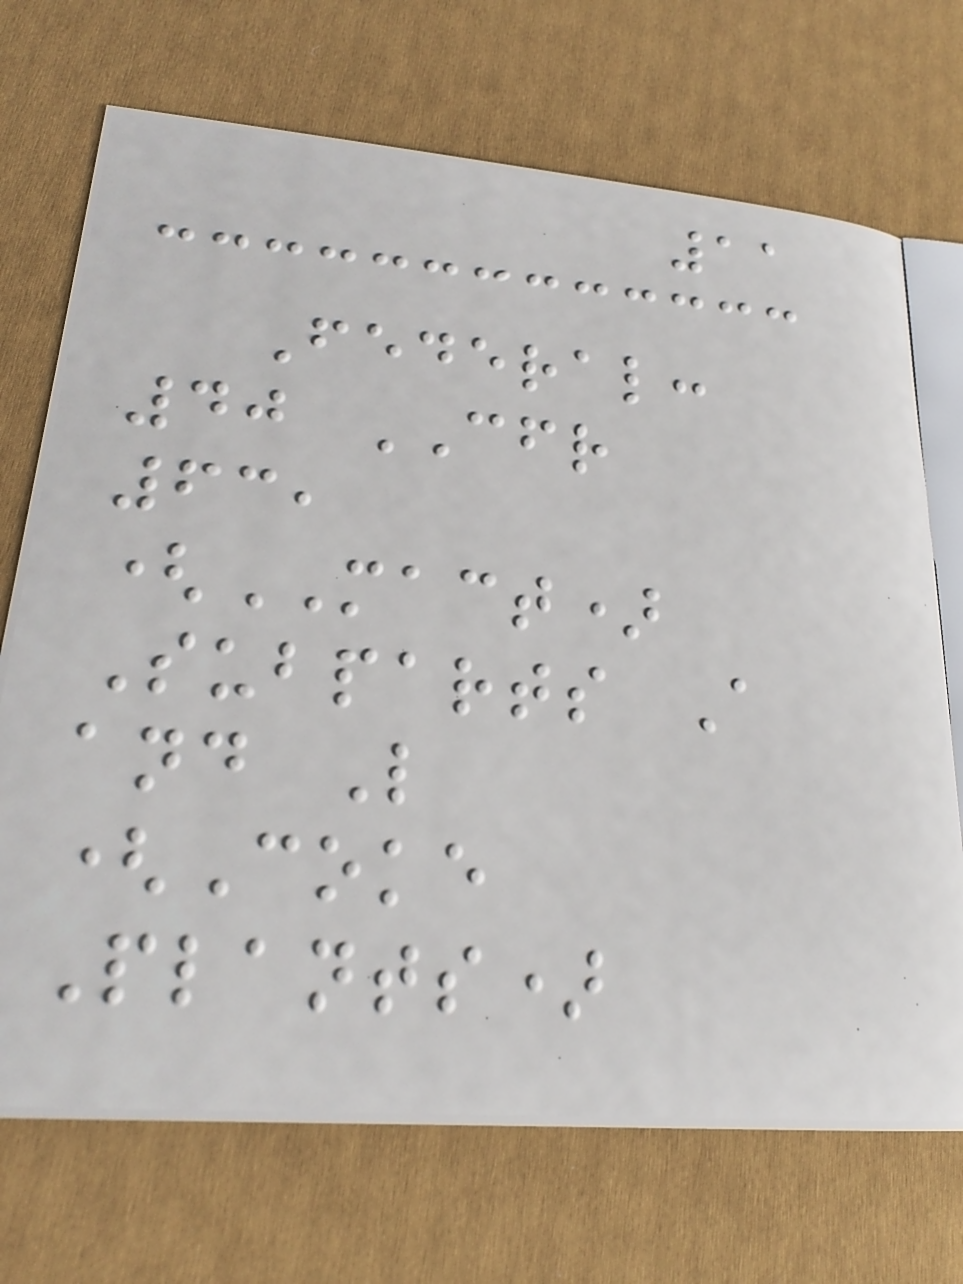11
Federal:
40 CFR
63,
(MACT)
Subparts A
and L
(Coke
Plants)
